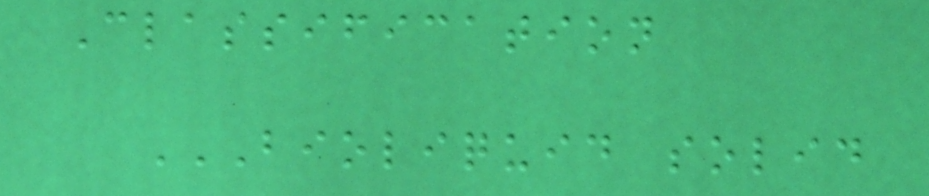Classification
BIOLIQUID SOLID
